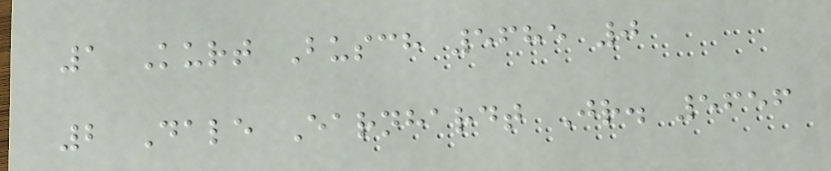1 Kurt Busch 5685 0
2 Dale Earnhardt Jr. 5656
